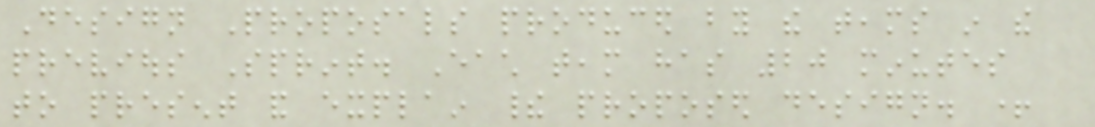Design Proposals produced by the teams in the
previous Sprint. Each team has 20 minutes
to present and explain their proposed design. +
